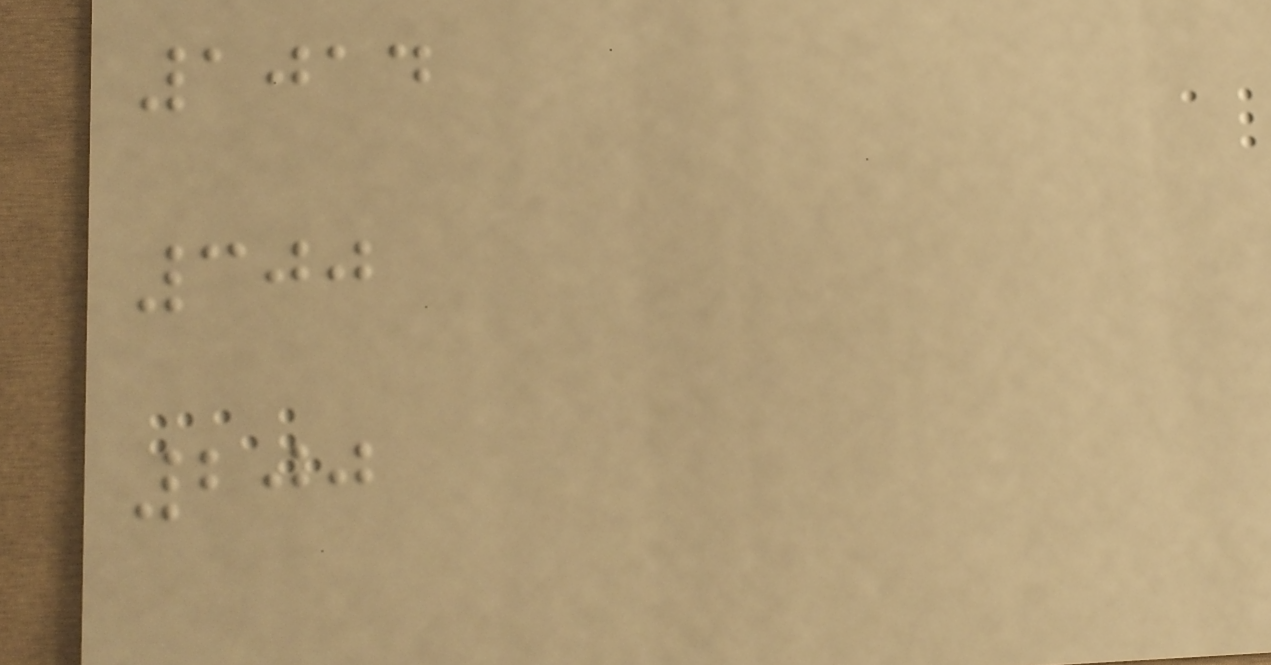1014
300
200
